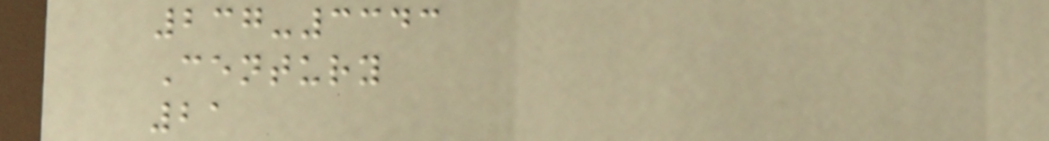237-3343
Century
21
